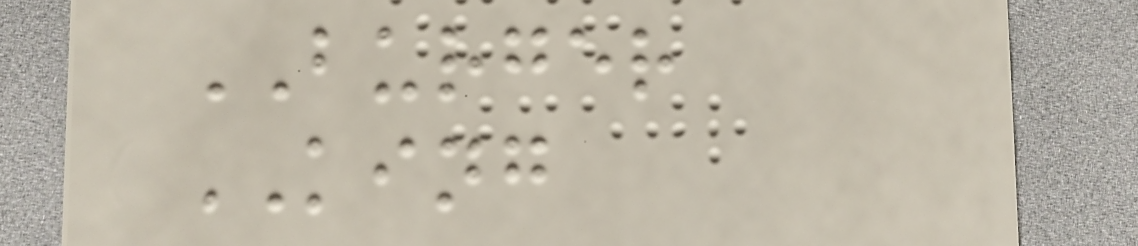BURGER
KING
